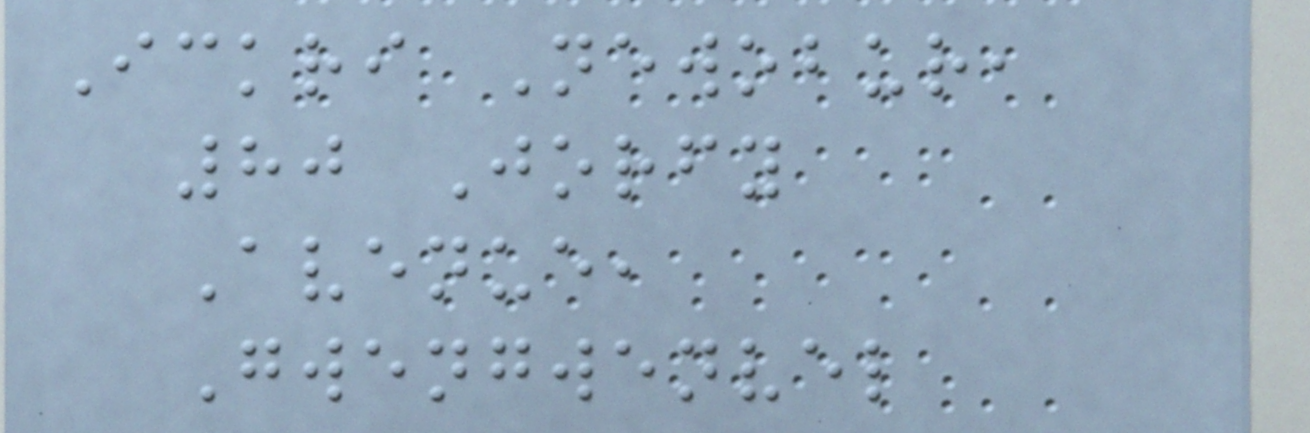Ickri Newobur,
80 Jorfy
Avenue,
Gwengwenvel
